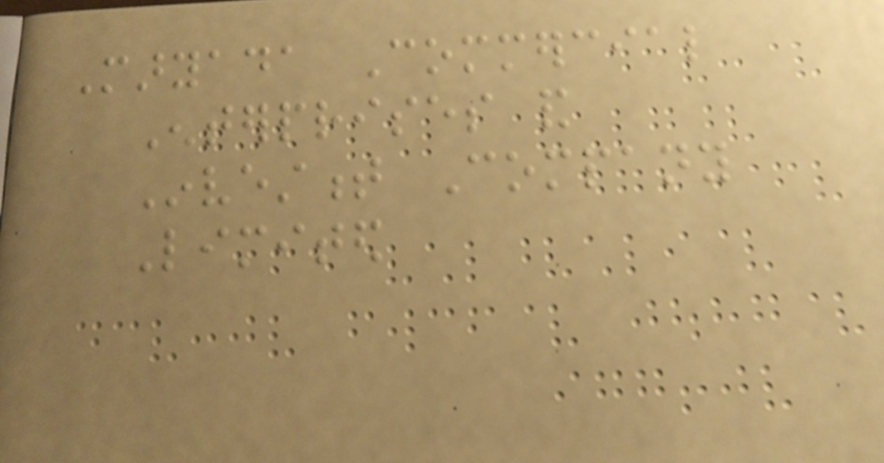Maryada Commercial
Enterprises and
Investment Company
Limited
